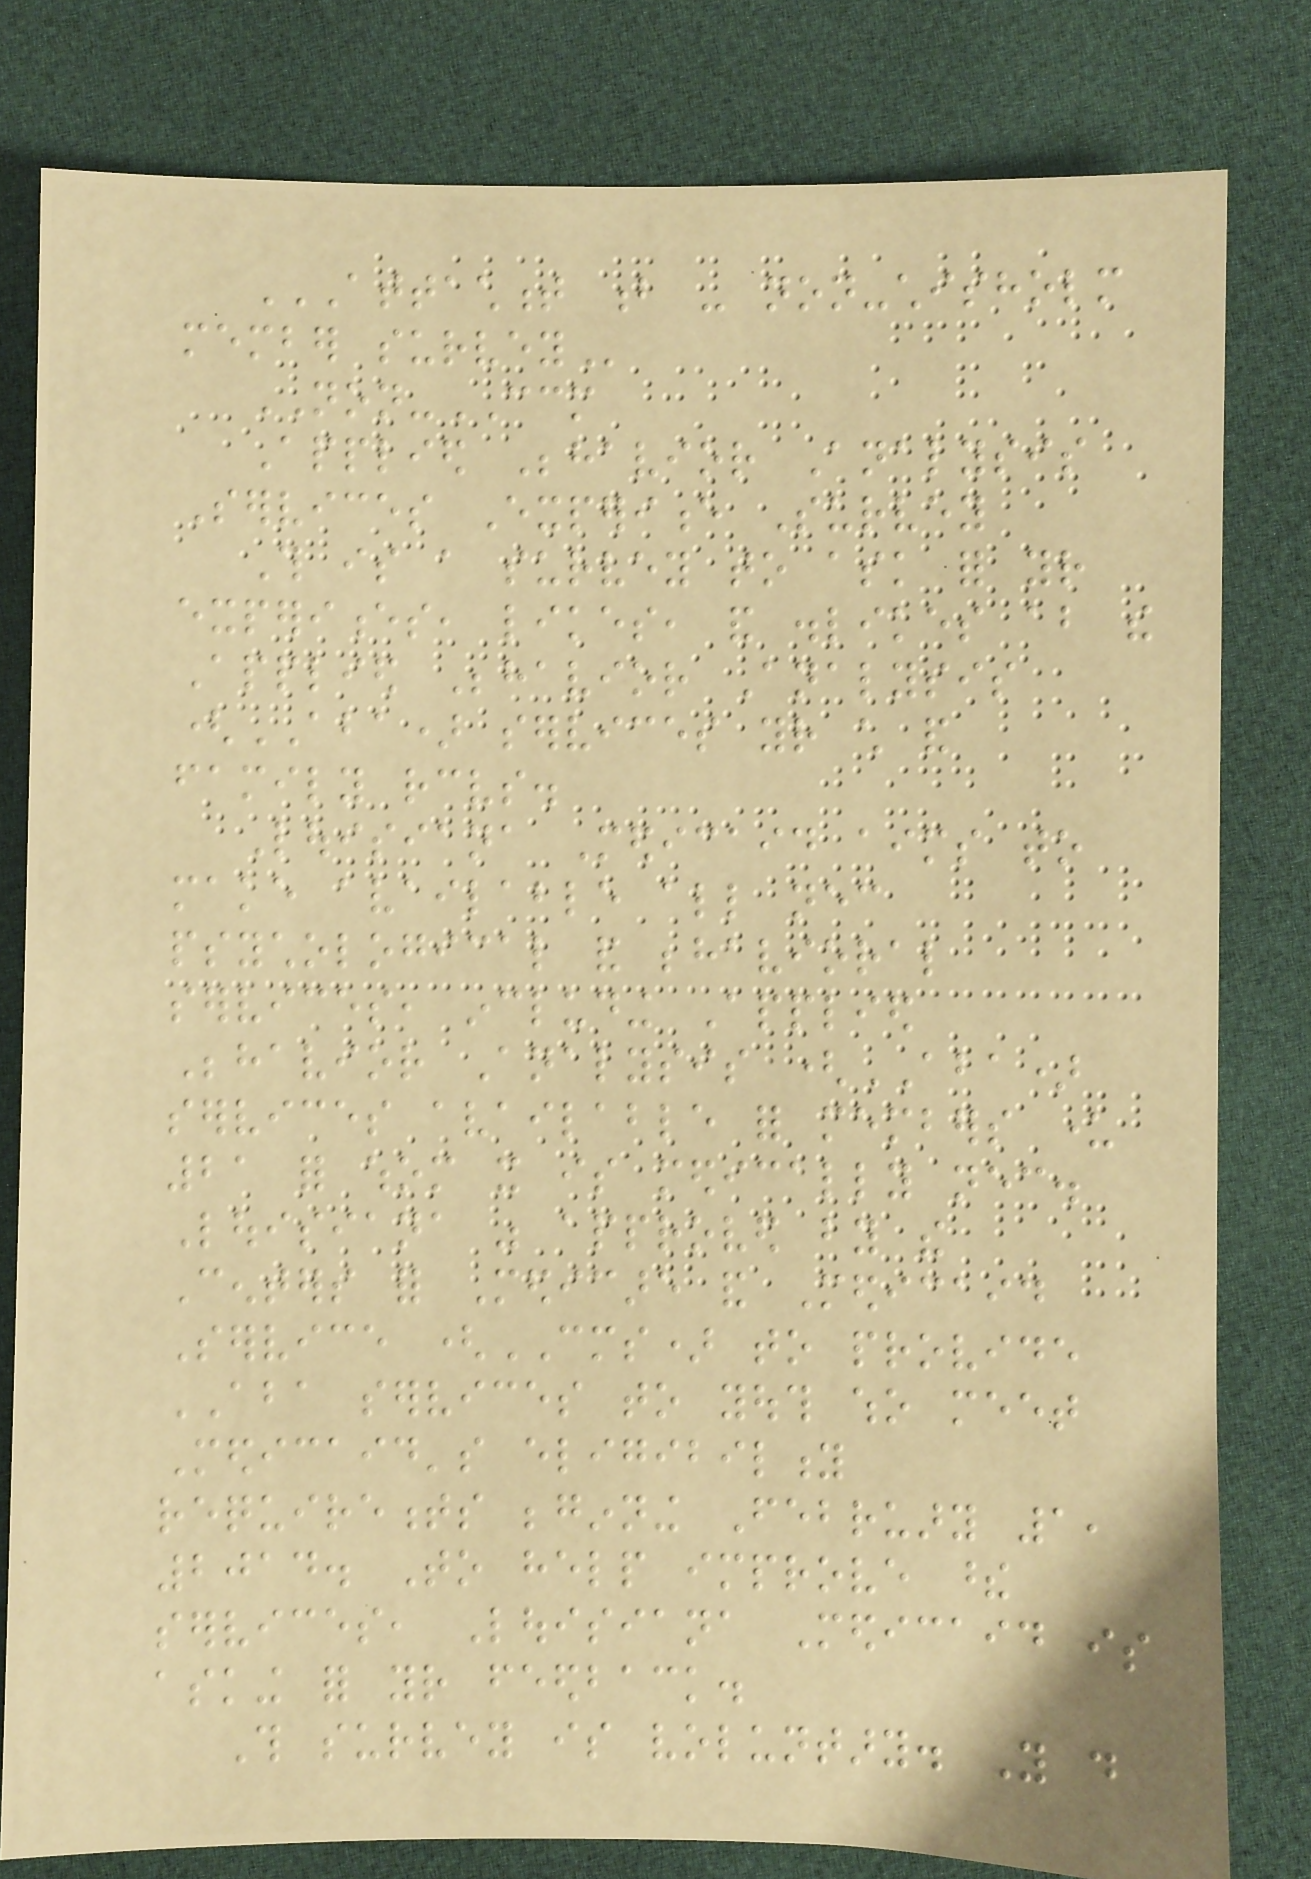ATTACHMENT B - NON-CHISHOLM
MEMBER SURVEY
NON-CCM
Applied Behavior Analysis
Services Experience Survey
This is a survey to ask for your
experiences, likes, and dislikes about the
Applied Behavior Analysis
(ABA) services your child and
family receives.
Louisiana Medicaid aims to
make available all necessary
psychological and behavioral
services, including Applied
Behavior Analysis (ABA)
services available for members under
21 for whom it is medically necessary.
Louisiana was approved by the
Centers for Medicare and Medicaid
Service (CMS) to provide
ABA services to youth who meet
Medicaid's eligibility
requirements beginning February 1,
2014. To help improve these
services, Louisiana Medicaid is
asking for your feedback.
This survey is voluntary. You do
